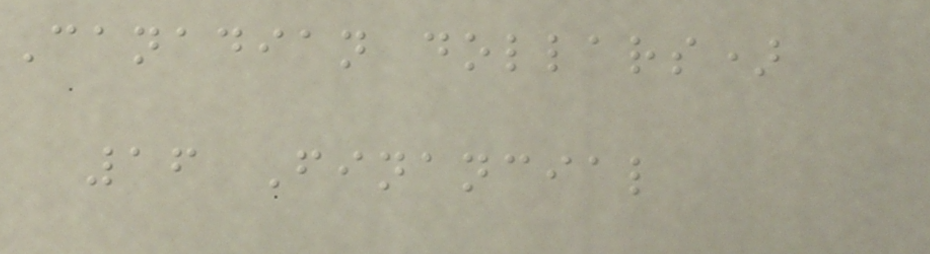Canadian dollars)
16 Financial
